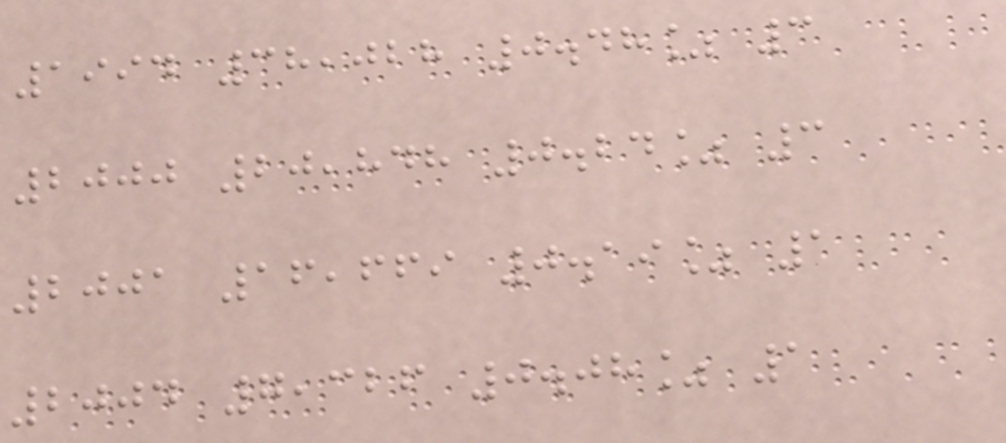1994 38,028 0.48% 3
2000 20,848 0.24% 3
2001 16,669 0.19% 1
2004 7,326 0.08% 1
